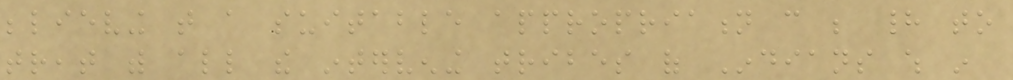believing that a suitable appropriation can be had to
treat with all the intervening tribes of Indians which in
